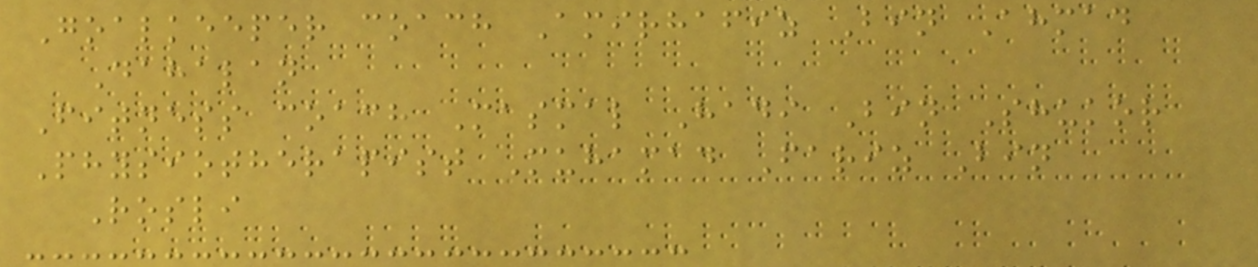Goalkeeper coach Amirhafiz Bin Ahmad
Dahalan
Fitness coach Masmal Hadi Bin Shukor
Physiotherapist Muhamad Fariz Bin
Rosli
